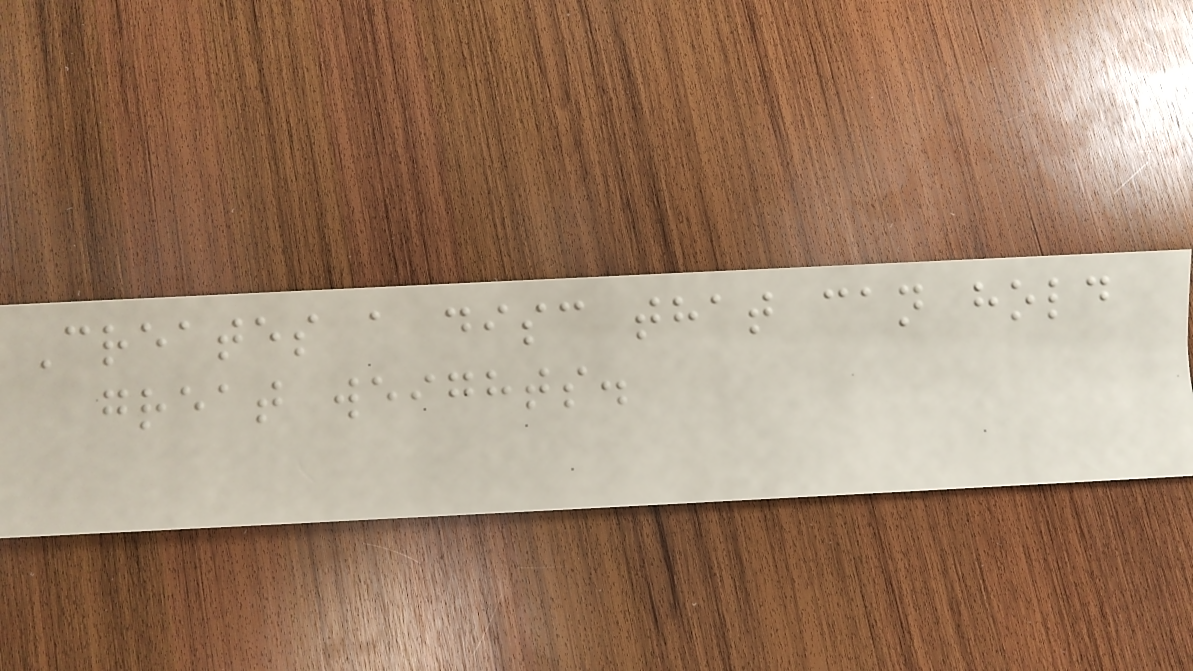Creates a disc that can hold
great weights.
